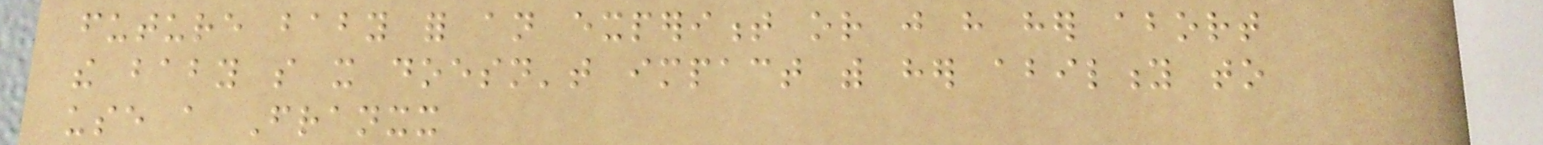future baby for an experiment or just have her abort
the baby so it doesn't impact with her ability to
use a Franxx
